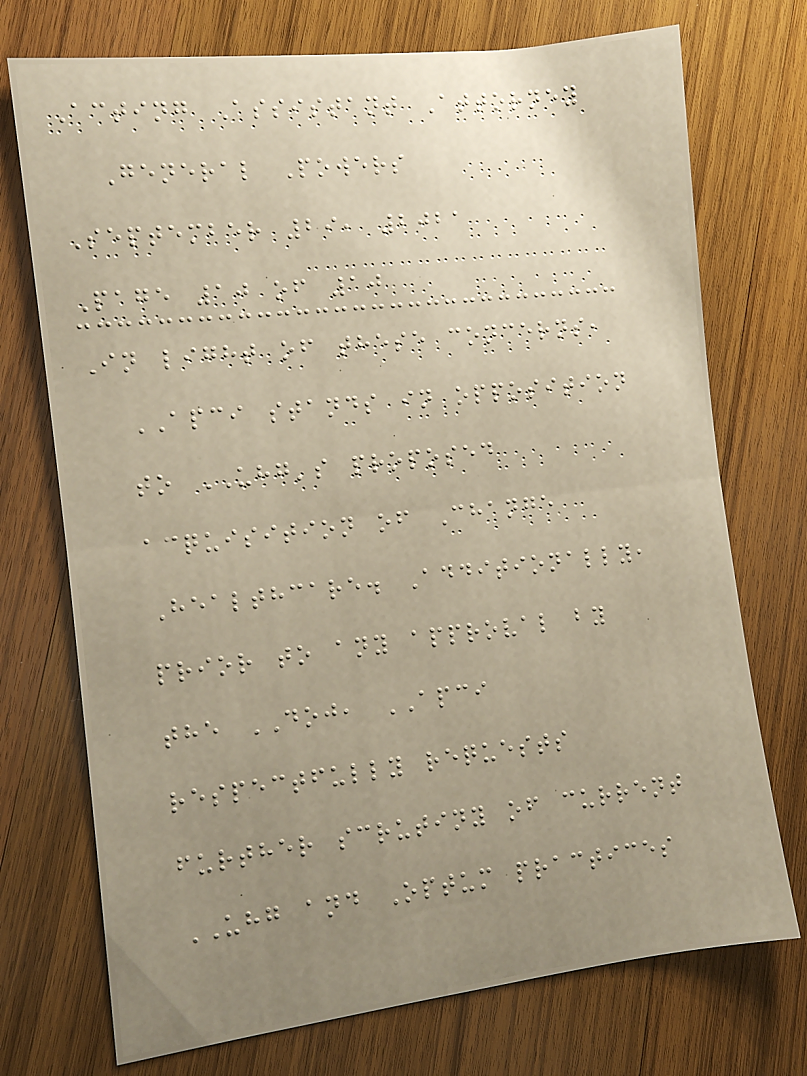Acting Assistant Attorney
General Powers
September 29, 2021
Page 10 of 10
In light of these concerns,
APCI stands in opposition
to UHG's proposed
acquisition of Change
Healthcare. Additionally,
prior to any approval by
the DOJ, APCI
respectfully requests
further scrutiny of current
UHG and Optum practices
